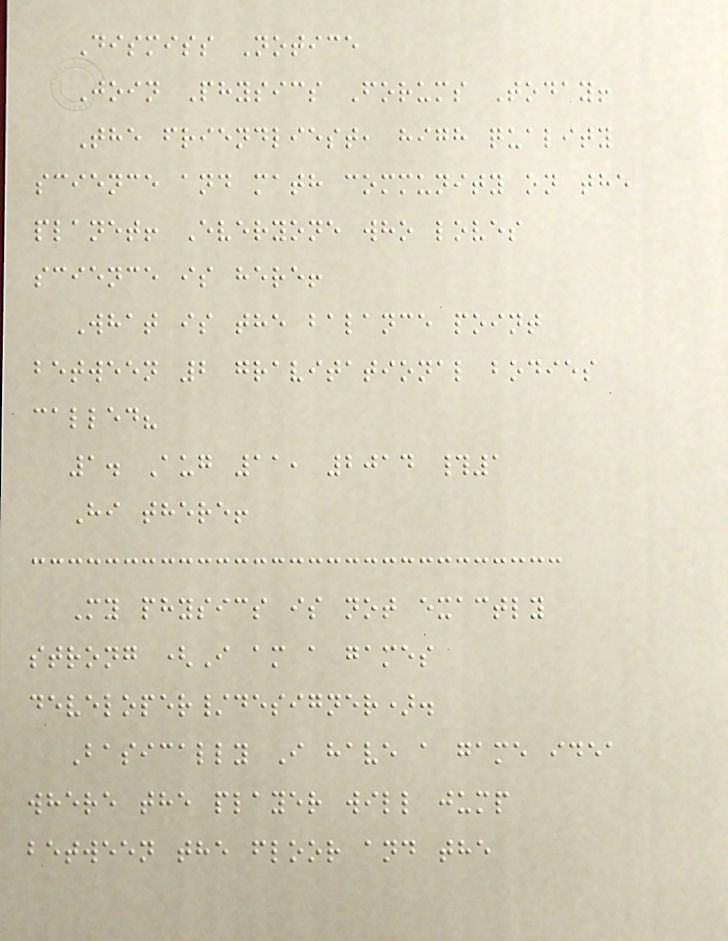Dismiss Notice
Join Physics Forums Today!
The friendliest, high quality
science and math community on the
planet! Everyone who loves
science is here!
What is the balance point
between 2 gravitational bodies
called?
1. Aug 11, 2014 #1
Hi there!
My physics is not exactly
strong (I am a games
developer/designer).
Basically I have a game idea
where the player will jump
between the floor and the
